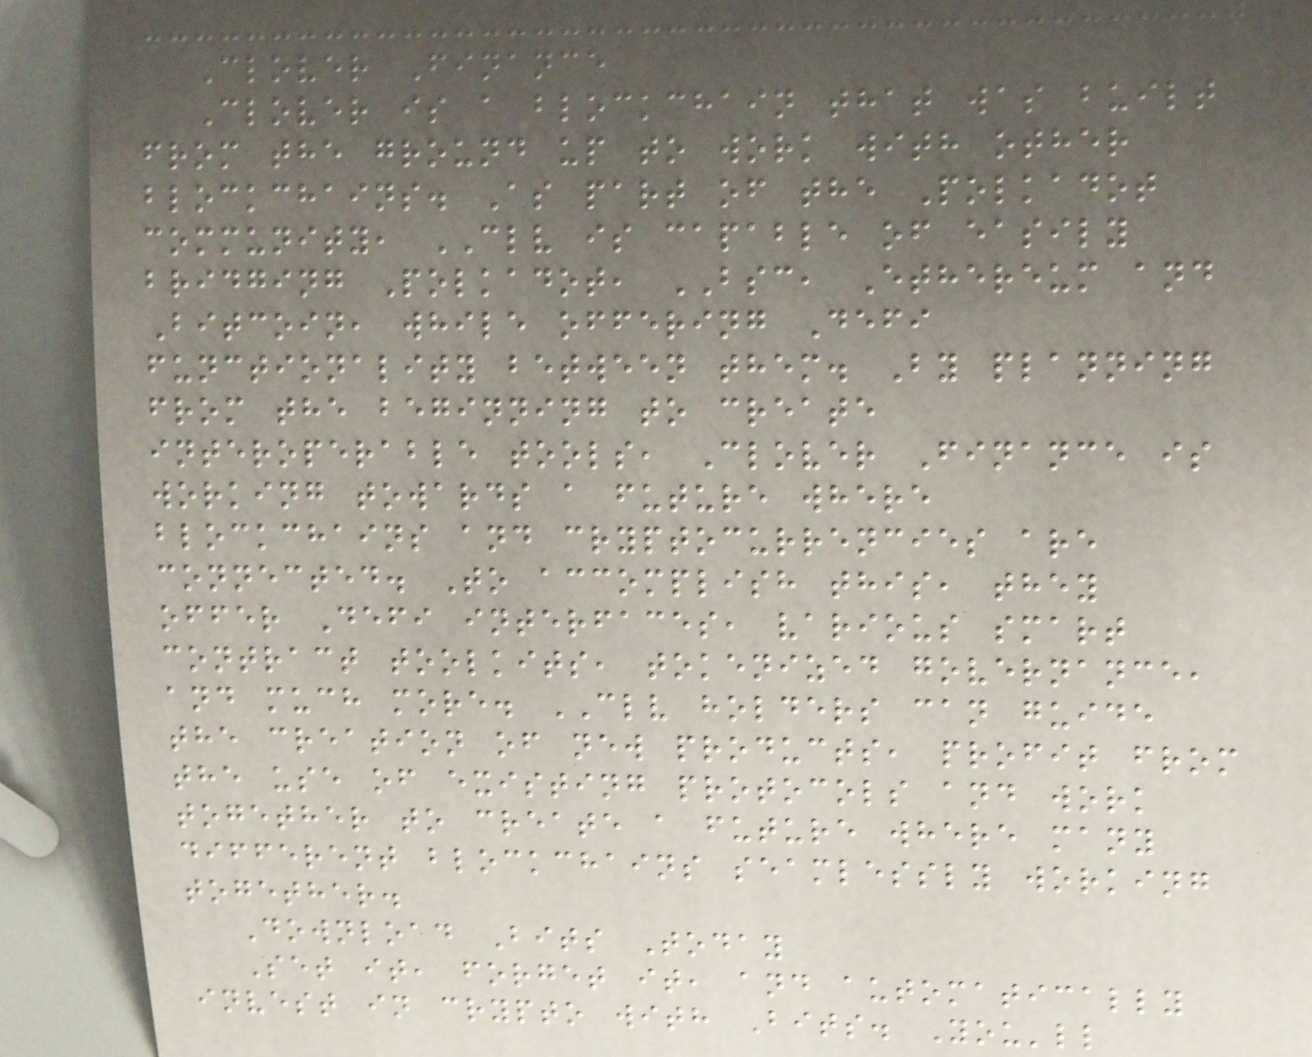Clover Finance
Clover is a blockchain that was built
from the ground up to work with other
blockchains. As part of the Polkadot
community, CLV is capable of easily
bridging Polkadot, BSC, Ethereum and
Bitcoin, while offering Defi
functionality between them. By planning
from the beginning to create
interoperable tools, Clover Finance is
working towards a future where
blockchains and cryptocurrencies are
connected. To accomplish this, they
offer Defi interfaces, various smart
contract toolkits, tokenized governance,
and much more. CLV holders can guide
the creation of new products, profit from
the use of existing protocols and work
together to create a future where many
different blockchains seamlessly working
together.
Download Bits Today
Set it, forget it, and automatically
invest in crypto with Bits. You'll
